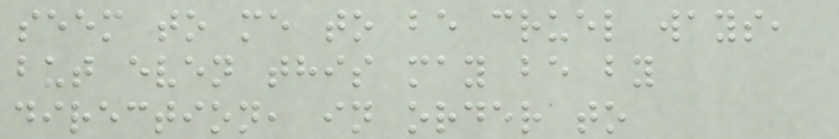seem to me to be cruel ways,
but even this may be by
direction, in order to
